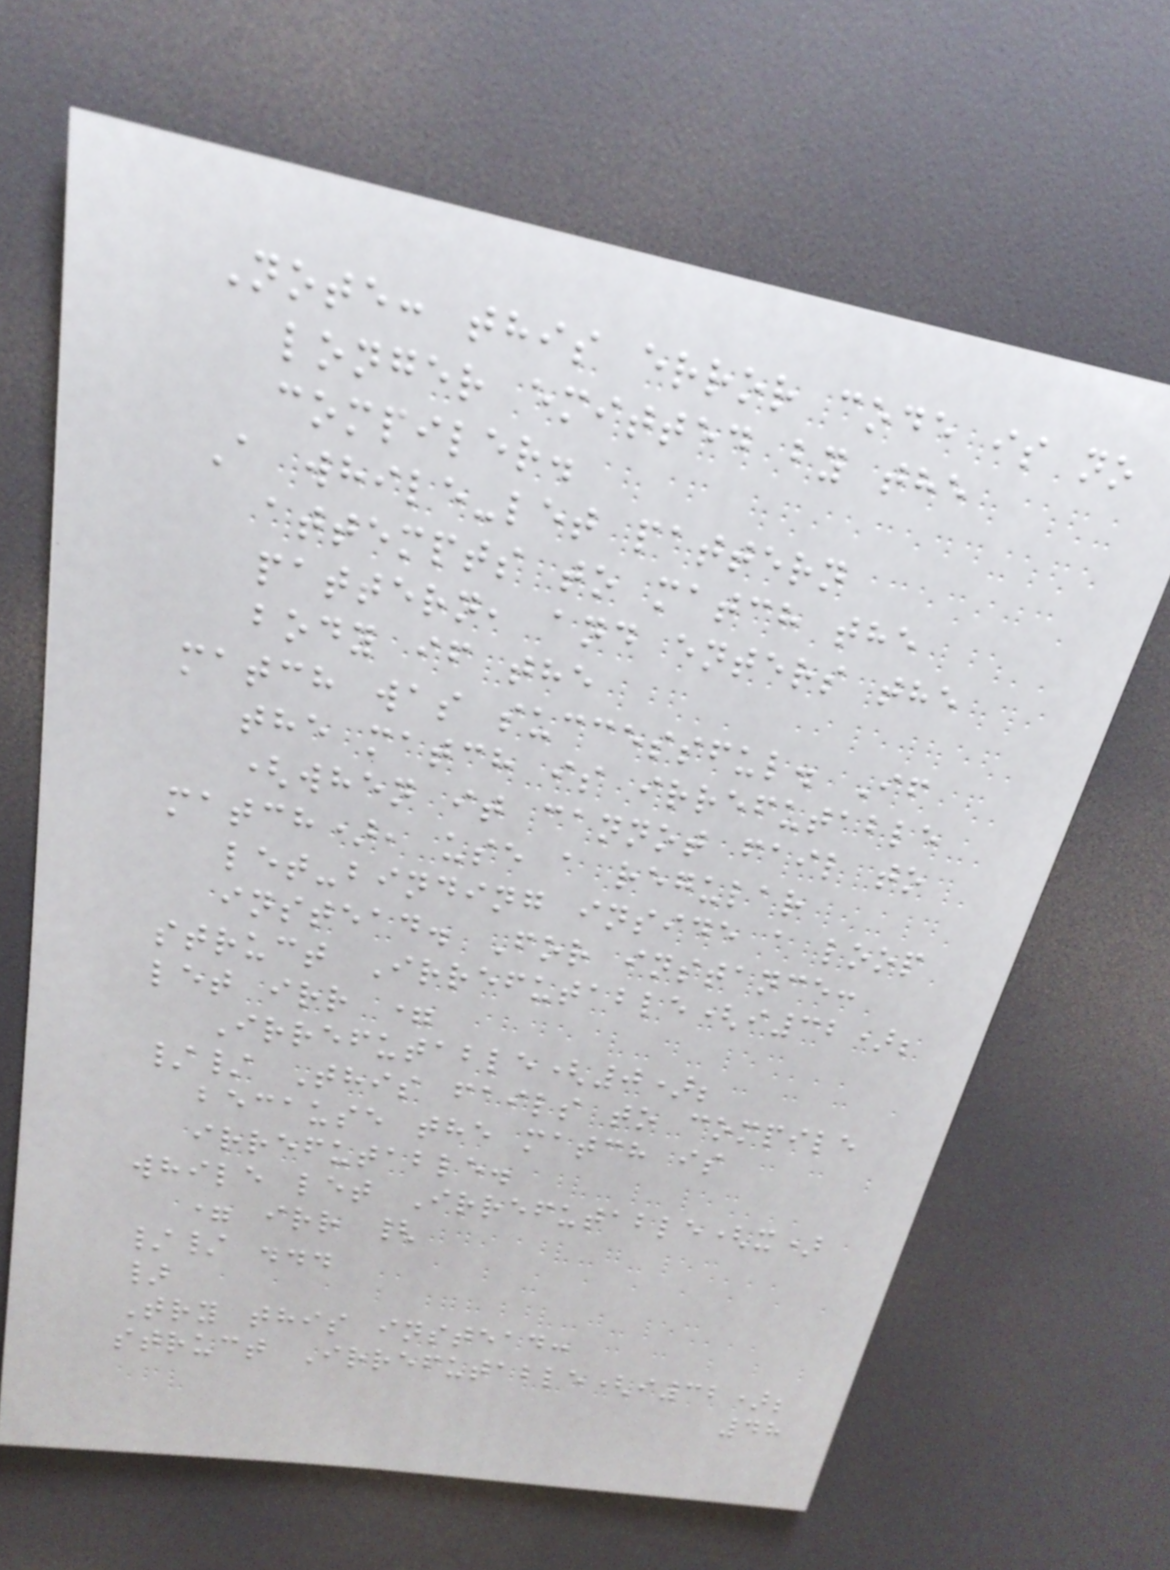Note: this error code is no
longer emitted by the
compiler.
A while-let pattern
attempts to match the
pattern, and enters the
body if the
match was successful. If
the match is irrefutable
(when it cannot fail to
match), use a regular
let-binding inside a loop
instead. For instance:
struct Irrefutable(i32);
let irr =
Irrefutable(0);
// This fails to compile
because the match is
irrefutable.
while let Irrefutable(x)
= irr {
// ...
}
Try this instead:
struct Irrefutable(i32);
48
